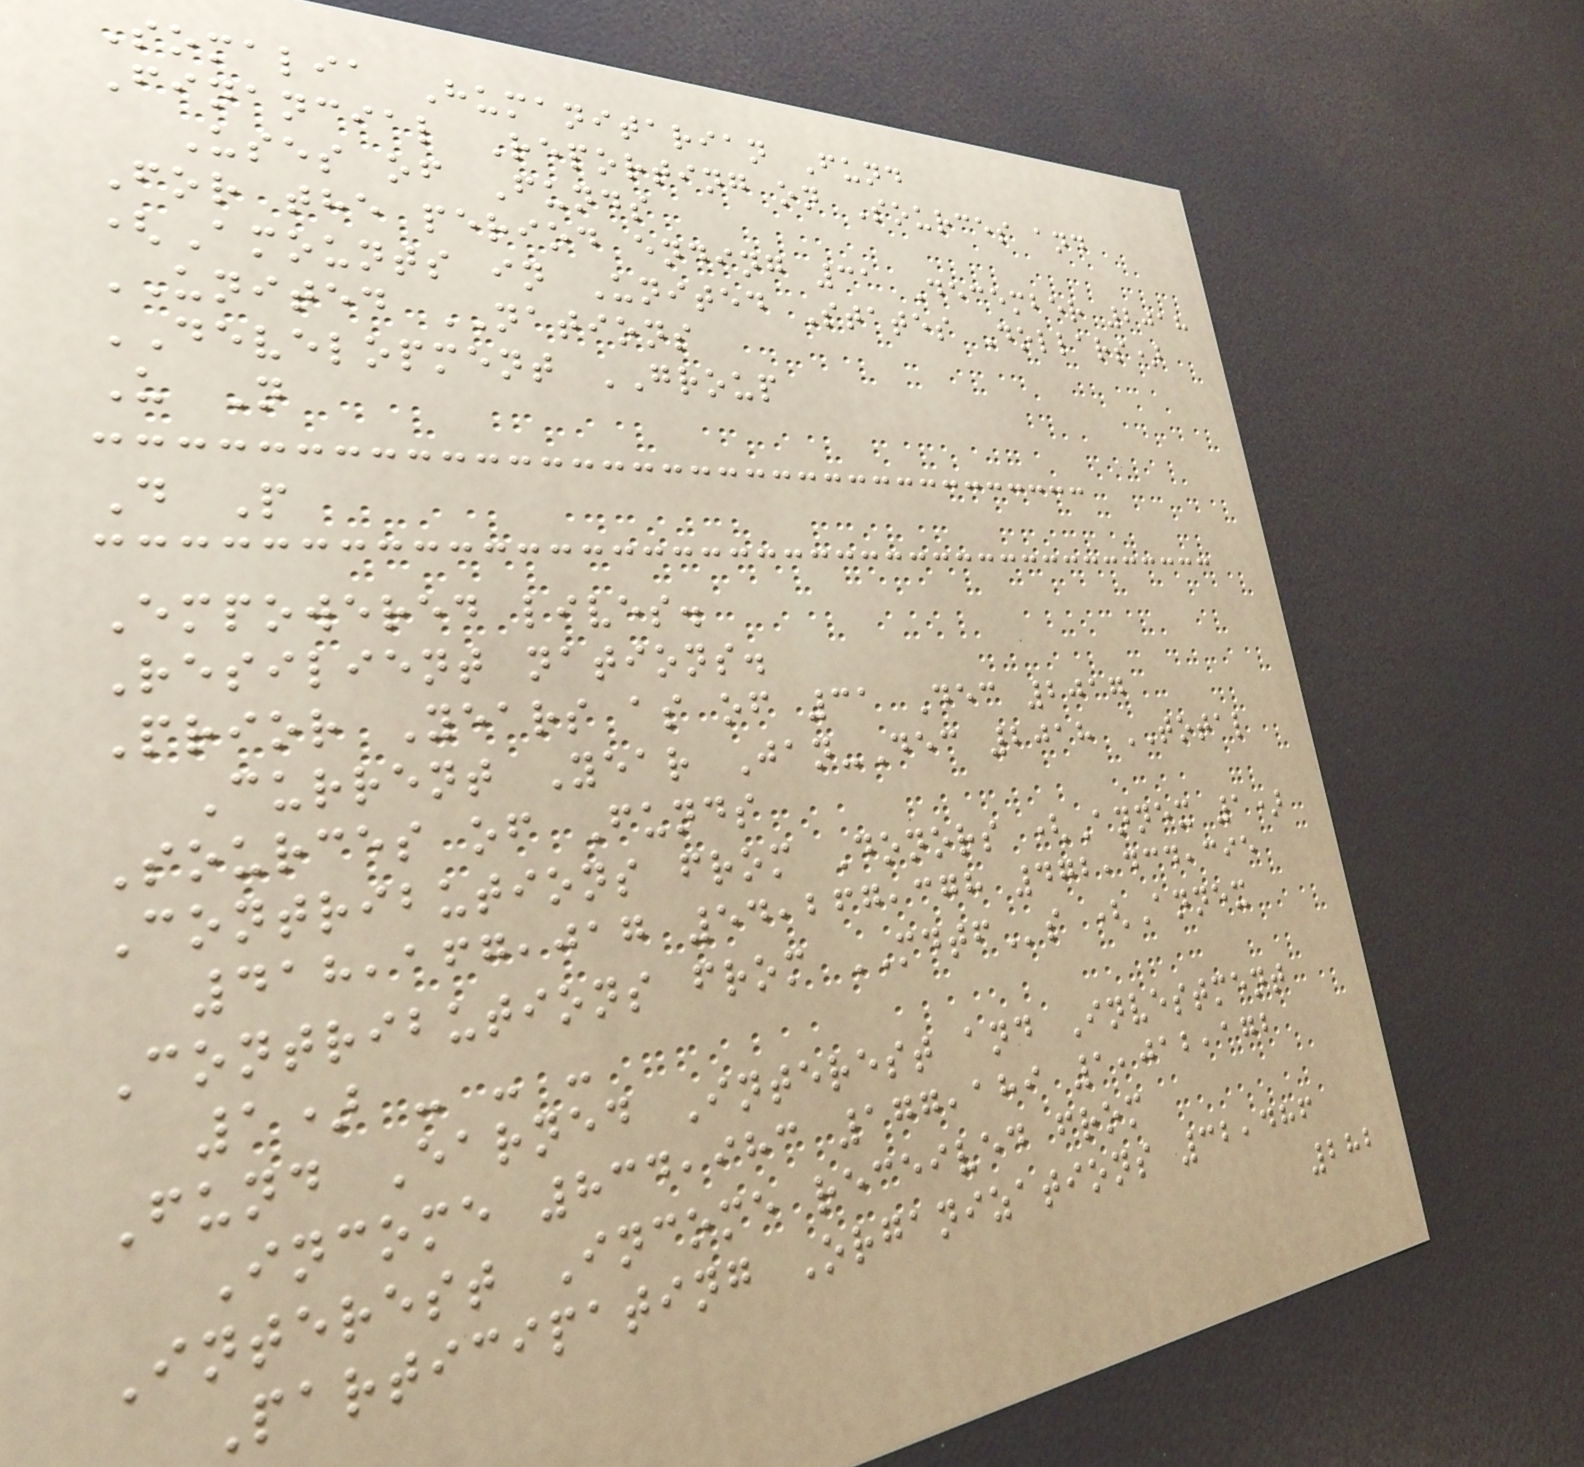Somalia Humanitarian Fund
Financial Reporting on Sources and
Uses of Funds
For the period ending 31 December 2018
(Amounts in United States Dollars)
UNITED NATIONS
DEVELOPMENT GROUP
U N
D P
Empowered lives.
Resilient nations.
Prior Years as of 31 Dec 2017
Current Year Jan-Dec 2018 TOTAL
Sources of Funds
Contributions from Donors (Annex 1)
418,167,017 54,267,378 472,434,395
Contributions from MDTFs (Annex
1) - - -
Fund Earned Interest and Investment
Income 834,983 177,189 1,012,172
Interest Income received from
Participating Organizations 32,486
282
